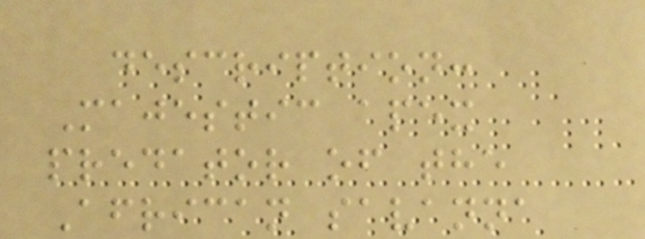description:
Majestic apex
predator of the
African savanna
